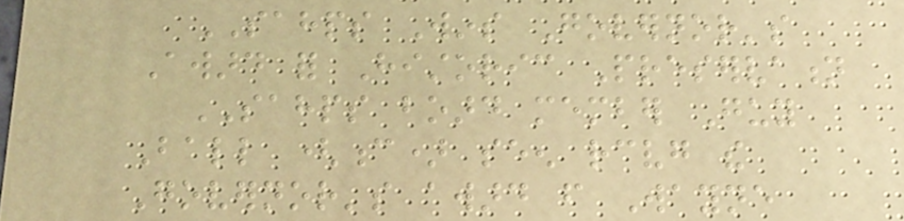SAHPS Wins Governor's
Award for Historic Preservation
SAHPS board member Guy
Ball (c) seen receiving the
Governor's award from Wayne
